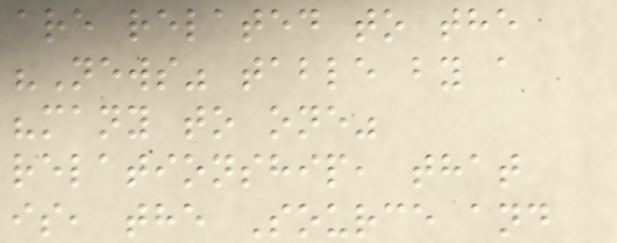are related to the
"News" table by a
"many to one"
relationship, that
is, the Source and
